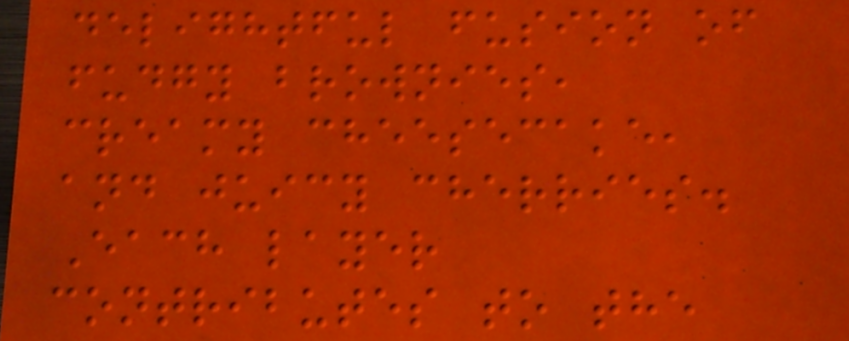delightful fusion of
fudgy brownies,
creamy cheesecake,
and juicy cherries.
Each layer
contributes to the
